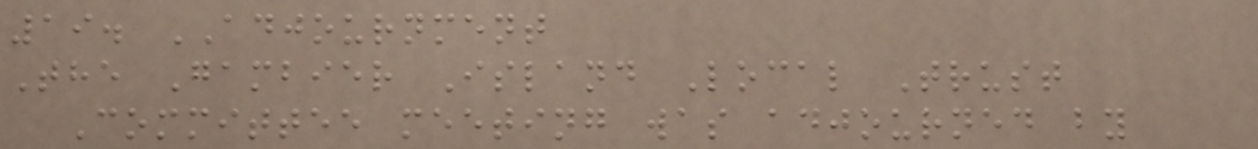19. ADJOURNMENT
The Gambier Island Local Trust
Committee meeting was adjourned by
